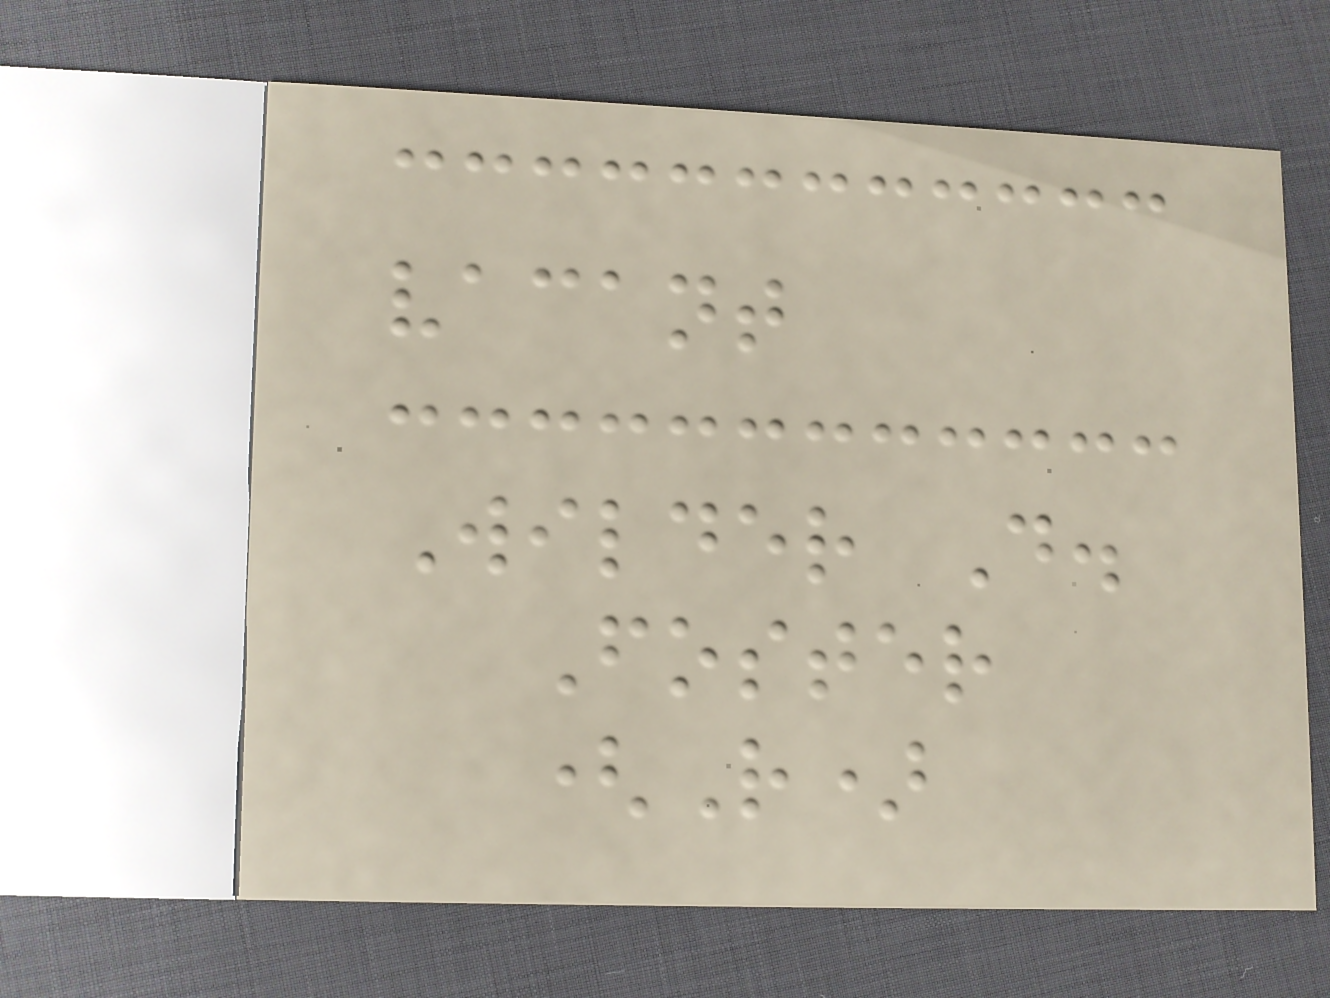vacant
Wilder D.
Foster
(R)
